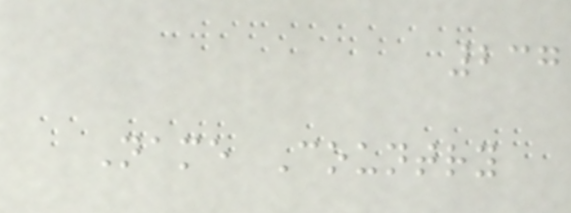237
Name Country
